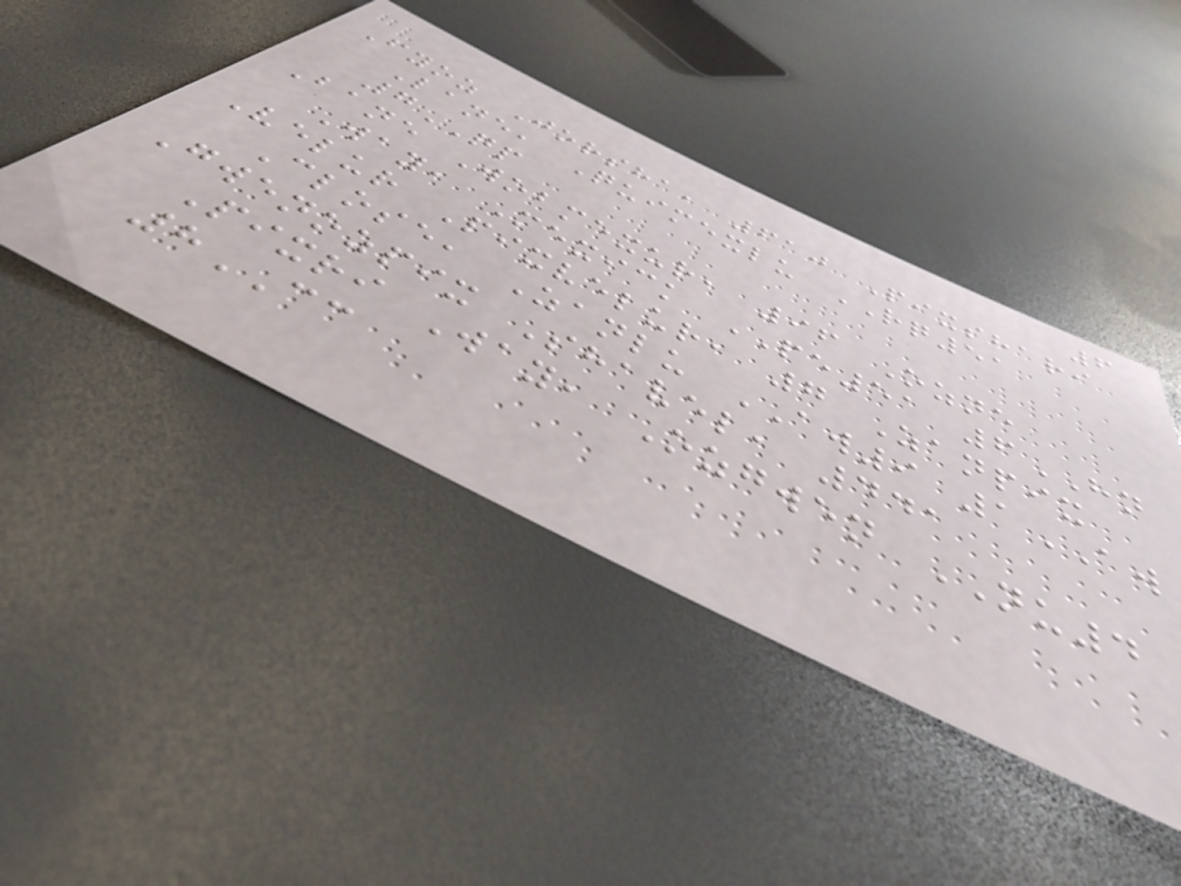6
Fyoz Jorsha, 610 Pixshari
Lane, Quimexlu RQ51
7QP
Bane Wobmexur, 96 Ozne
Way, Mexick PE51 6HN
Velur Pixvelur, 7 Zanpix
Close, Zanlu AW9 1AW
Gwenozpix Shavel, 441
Pixri Way, Ozgwen NU4
8CC
